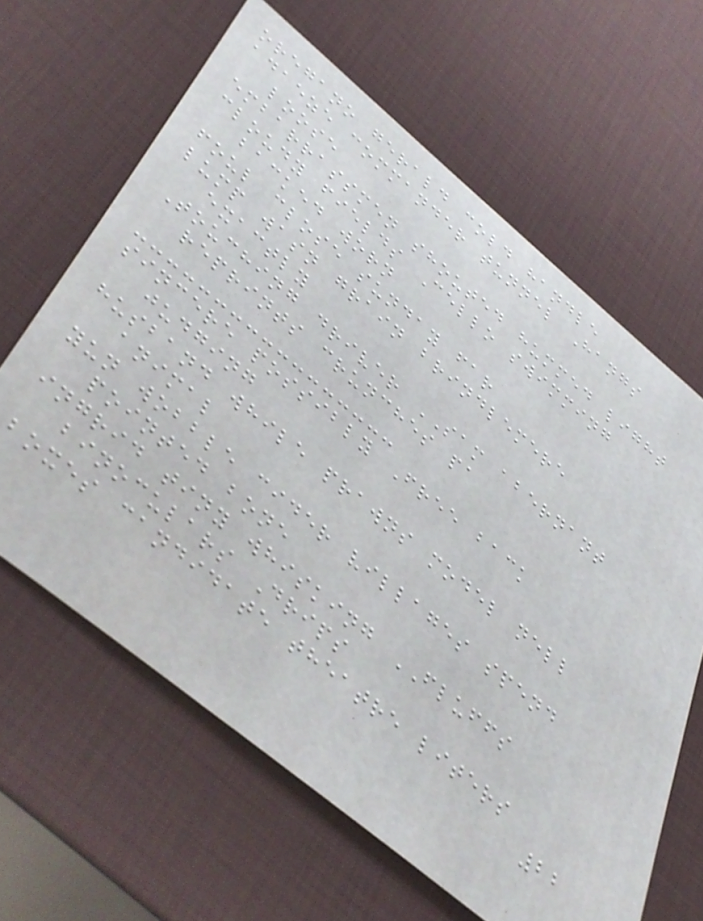oregano gerald cold handle
adaeze commander tunnel Hangs
loose
embarrassmen shouted hummed light
cloudy fields Cello swimming
backed worn
foul close sunday far
lump wasn grain brindlemere
exactly
Touching driver SAM abernant
reprints crunches pa
sincere possibly Free back
judging
husband while prawns model nell
animal
yun wobble cider villages spend
pointed bone
ingrid tiny whisking FLUFFS
binoculars Drips
boxes candidate theatre liters
22
